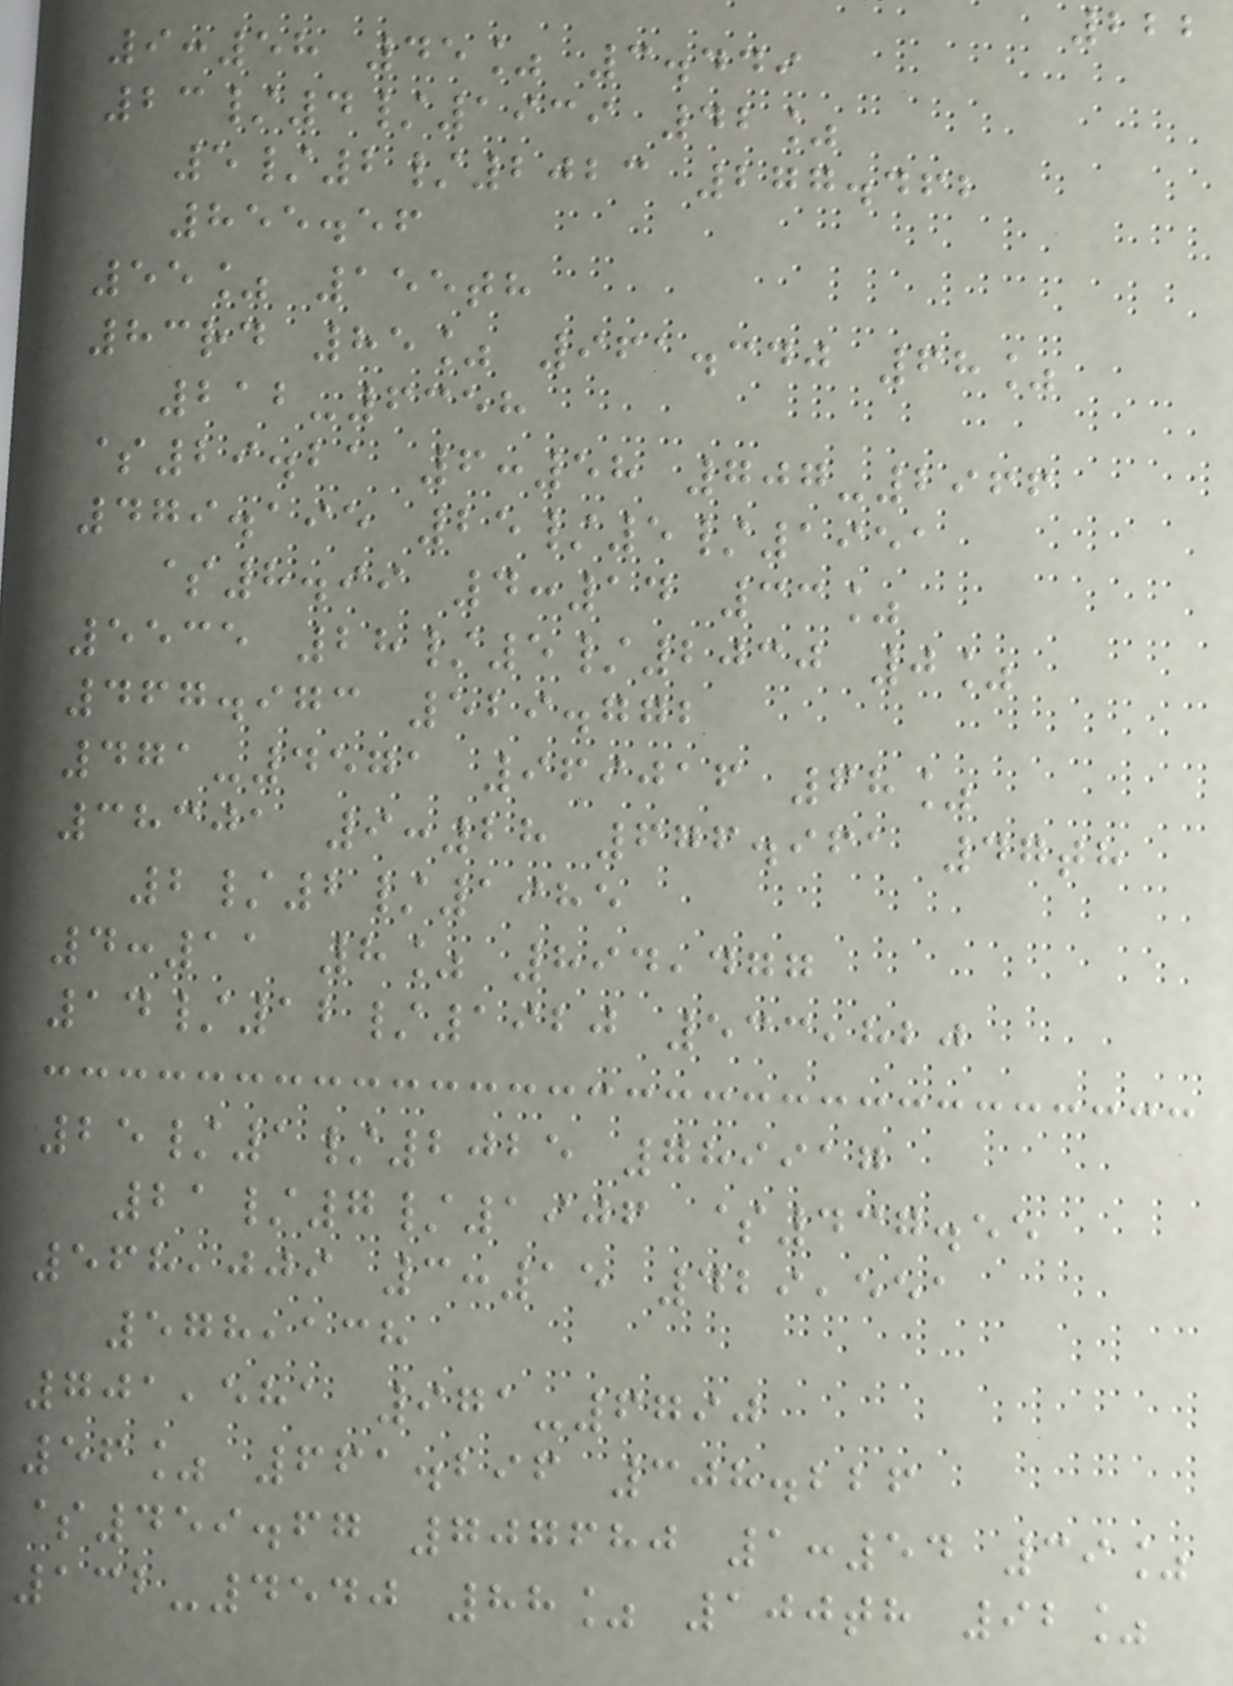222
9:58 45% 3.449
23/4/1939 42%
5/2/2023 277.462
855.56
55% 155th
83rd 85% 961.340 68%
212-6358
$29.21 6:58 707-2966
479.195 25/5/1951
$8.99 4:14 33%
5535 28/5/2030 0%
467.973 529.772
471-4571 969016 68%
38301 9:28 676.961 47th
2/2/1985
4:11 8% 894,477
14/12/1920 533,820
25/1/2025 789917
21/7/1906 $437.55
568,009 3:15 429,551
578,138
701,581 971-6790
56% 661.296 308.226
$459.67 707680 1:54 39%
132-4540 88% 100th 92%
